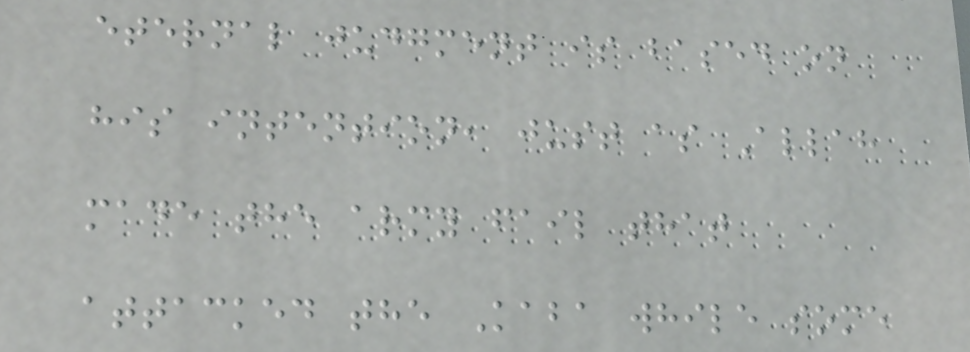eternal judgment is based on
his intention, just as Allah
made the army fail that
attacked the Kaba while some
